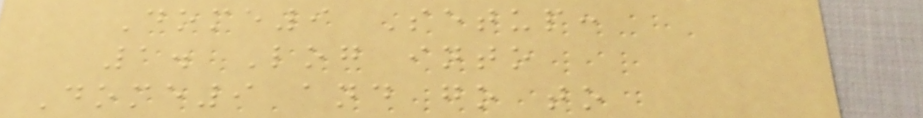Dome9 Setup:
1. Log into
Dome9 and go to
